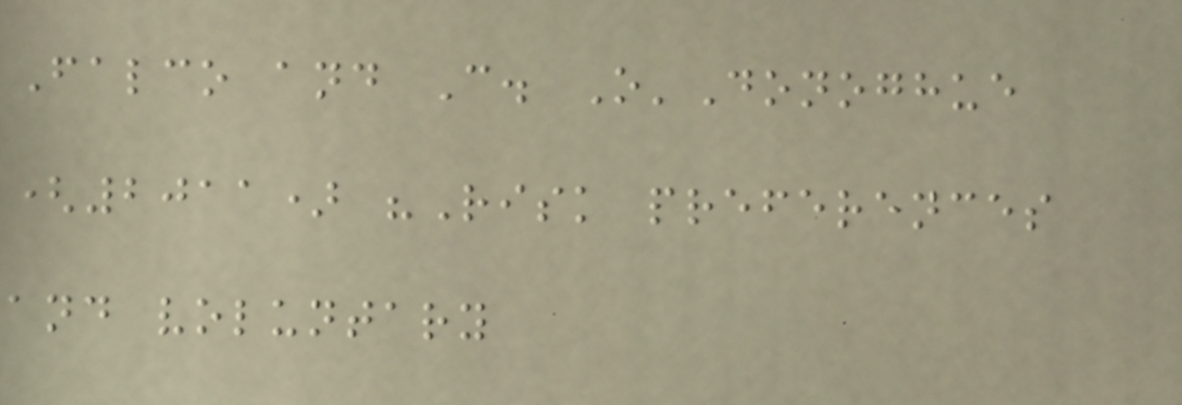Falco and C. O'Donoghue
(2011) "Risk preferences
and voluntary
